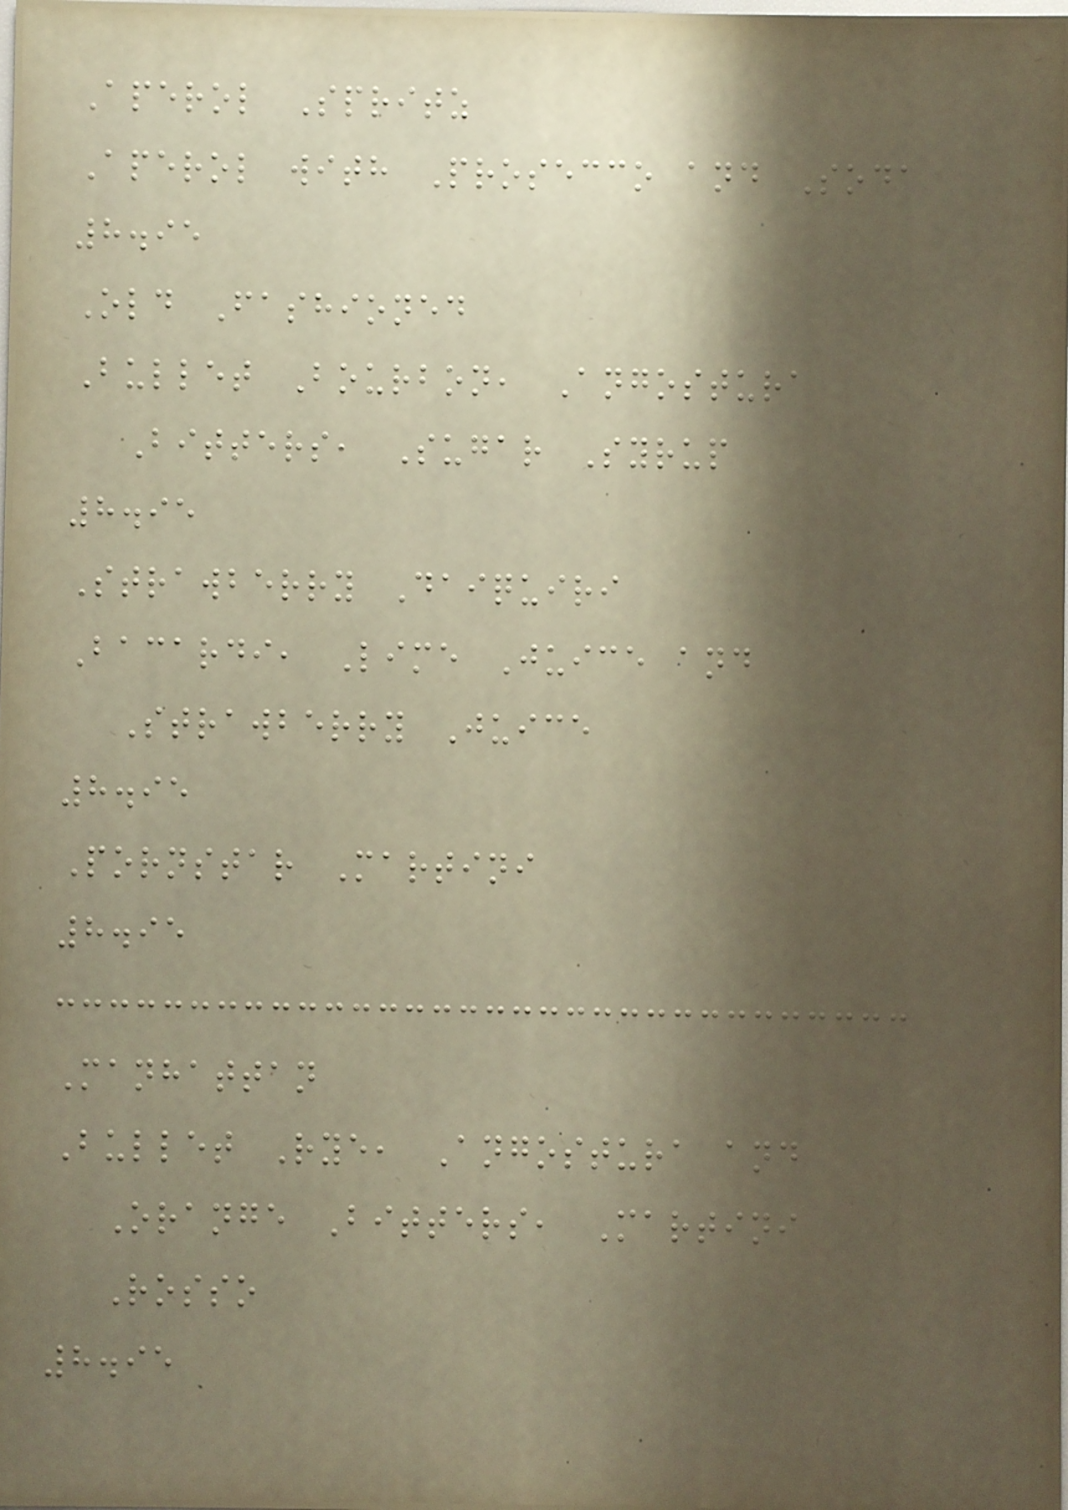Aperol Spritz
Aperol with Prosecco and Soda
8.95
Old Fashioned
Bullet Bourbon, Angostura
Bitters, Sugar Syrup
8.95
Strawberry Daiquiri
Bacardi, Lime Juice and
Strawberry Juice
8.95
Pornstar Martini
8.95
Manhattan
Bullet Rye, Angostura and
Orange Bitters, Martini
Rosso
8.95
